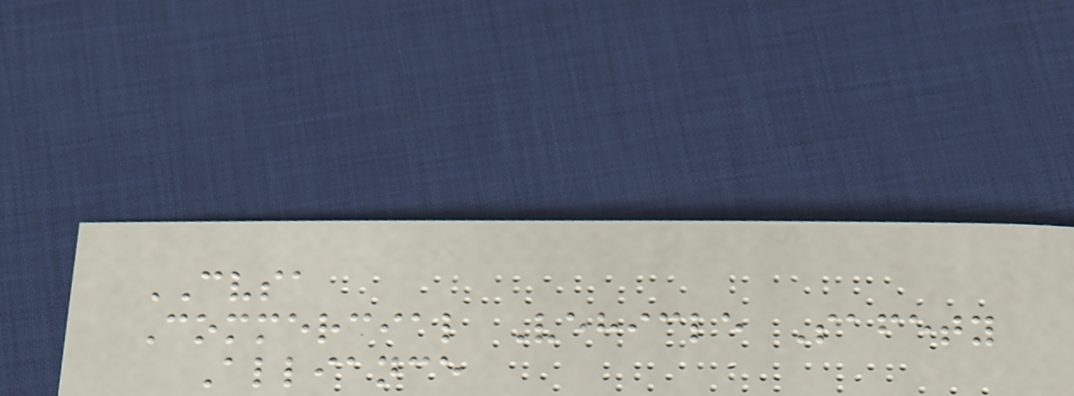CVSA
Commercial Vehicle Safety
Alliance
